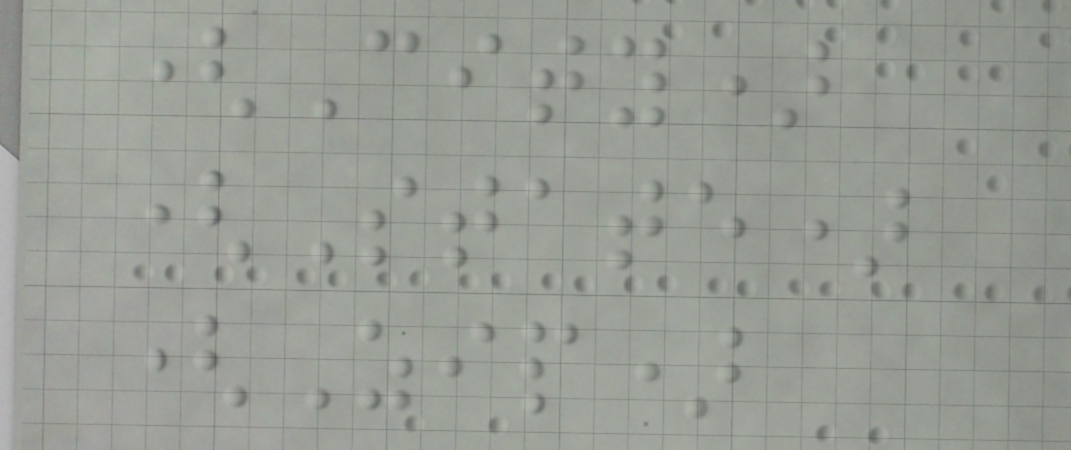(City)
(State)
(Zip)
